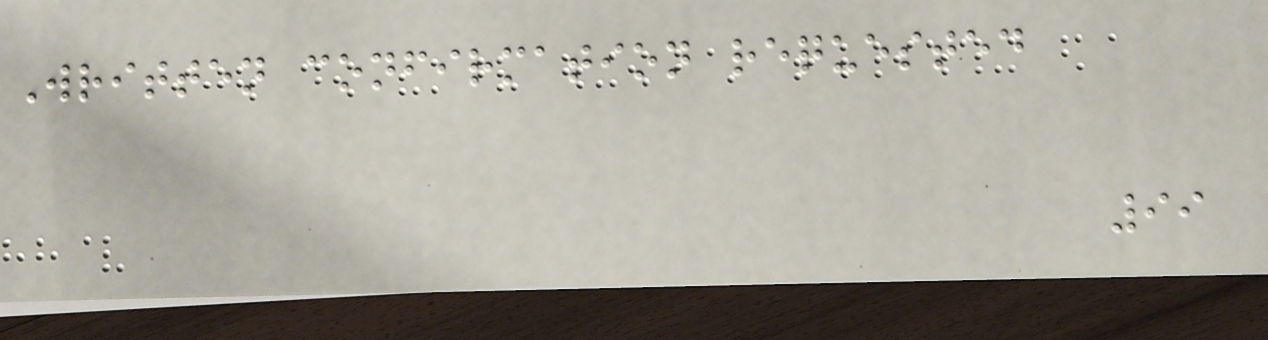Written confirmation requested
99
